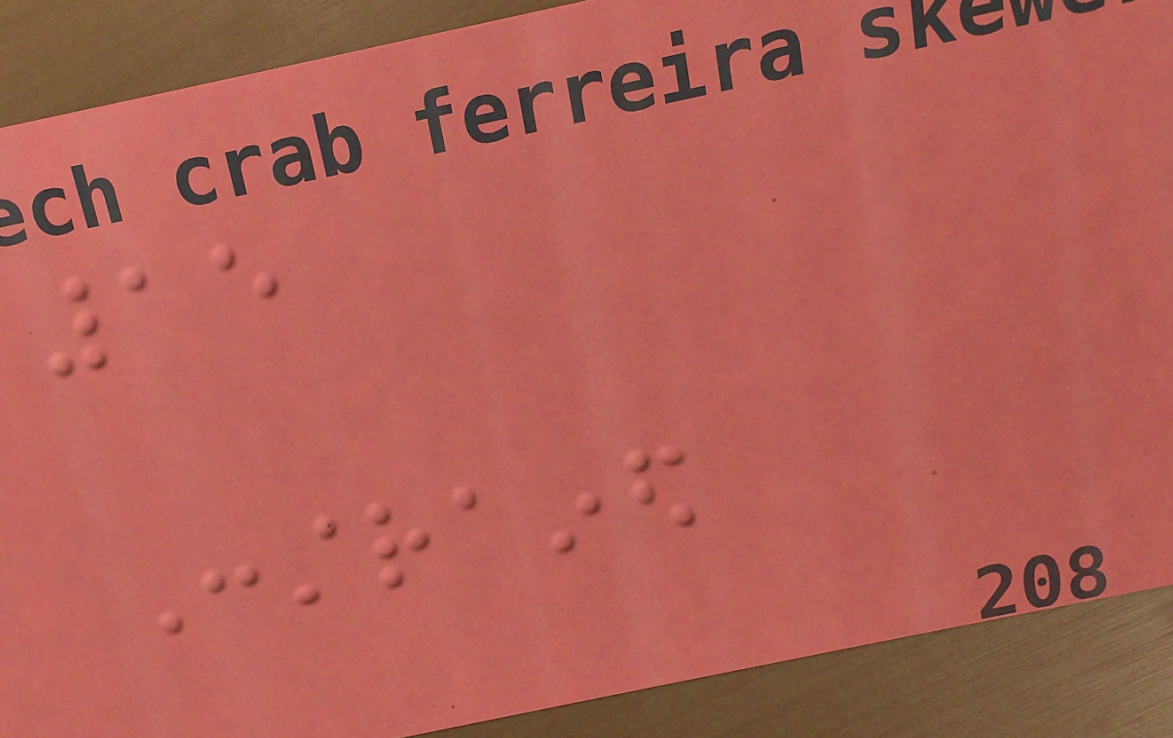15
Constrained
